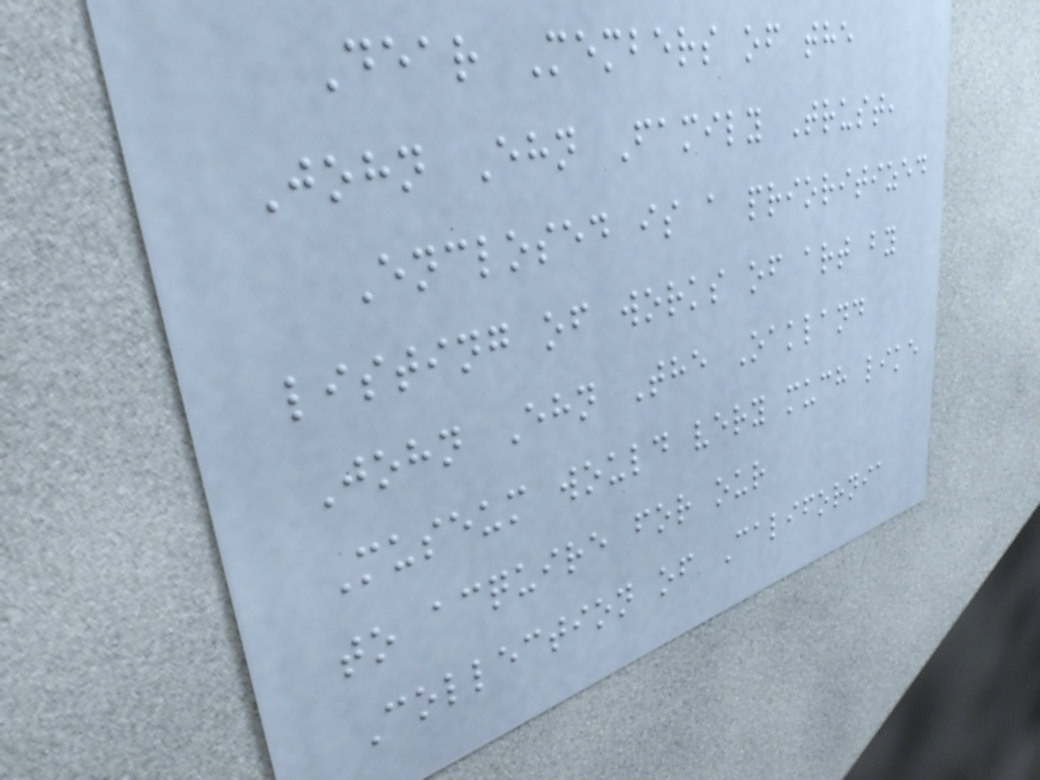Dear Members of the
John Ehn Family Trust,
Enclosed is a prioritized
listing of works of art by
John Ehn The Oakland
Museum would very much like
to acquire for our
Collection of California
